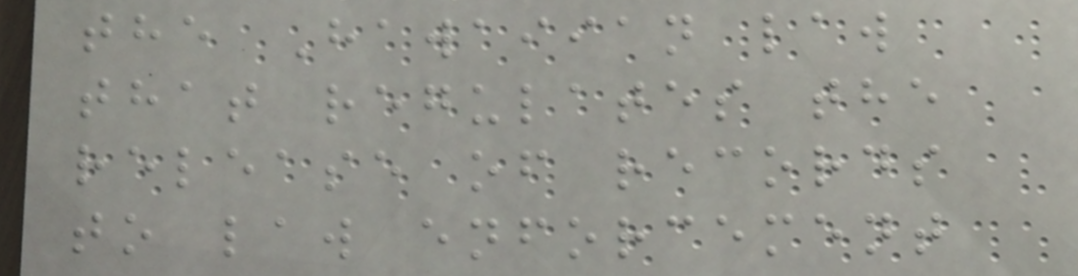the Hawaiian law
that regulates the
release of records
to law enforcement
